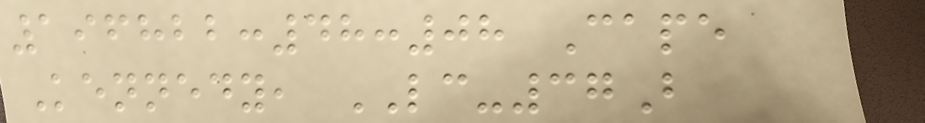196822:48:08 Cape
Kennedy, LC-37B
